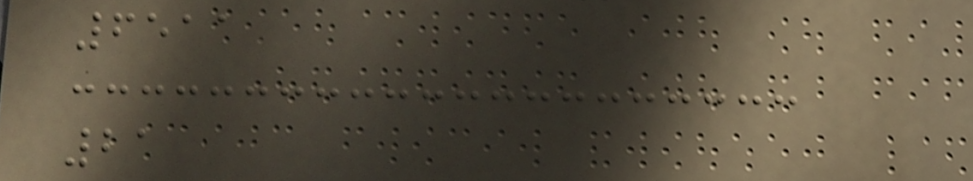6511
21
